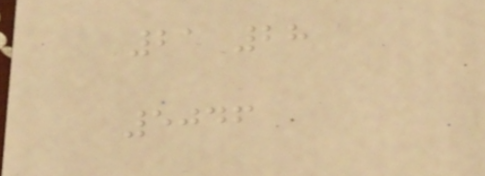21 28
5046
